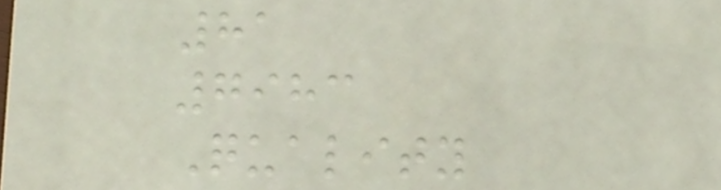81
7983
Quality
